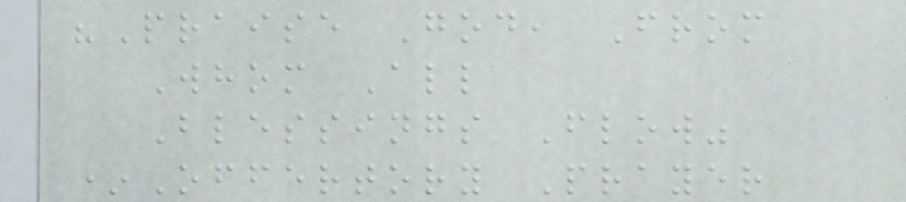"Praise God, From
Whom All
Blessings Flow"
*Offertory Prayer
